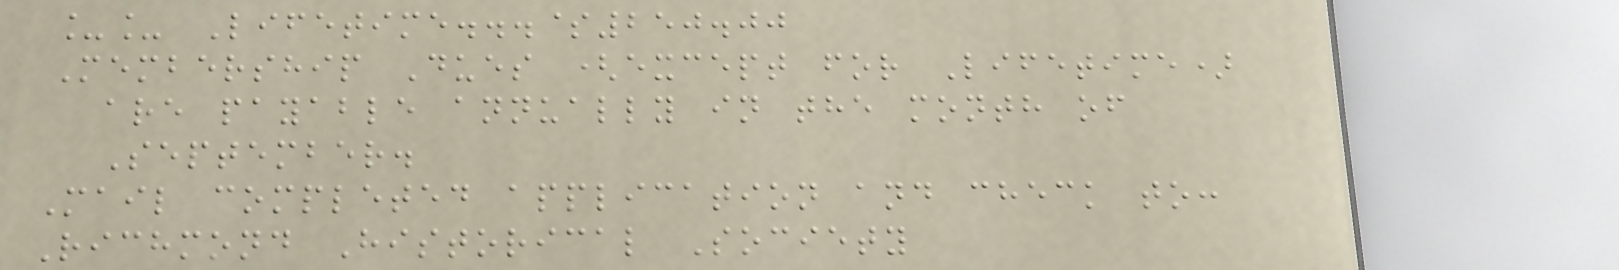__ Lifetime...$250.00
Membership Dues (except for Lifetime)
are payable annually in the month of
September.
Mail completed application and check to:
Richmond Historical Society
